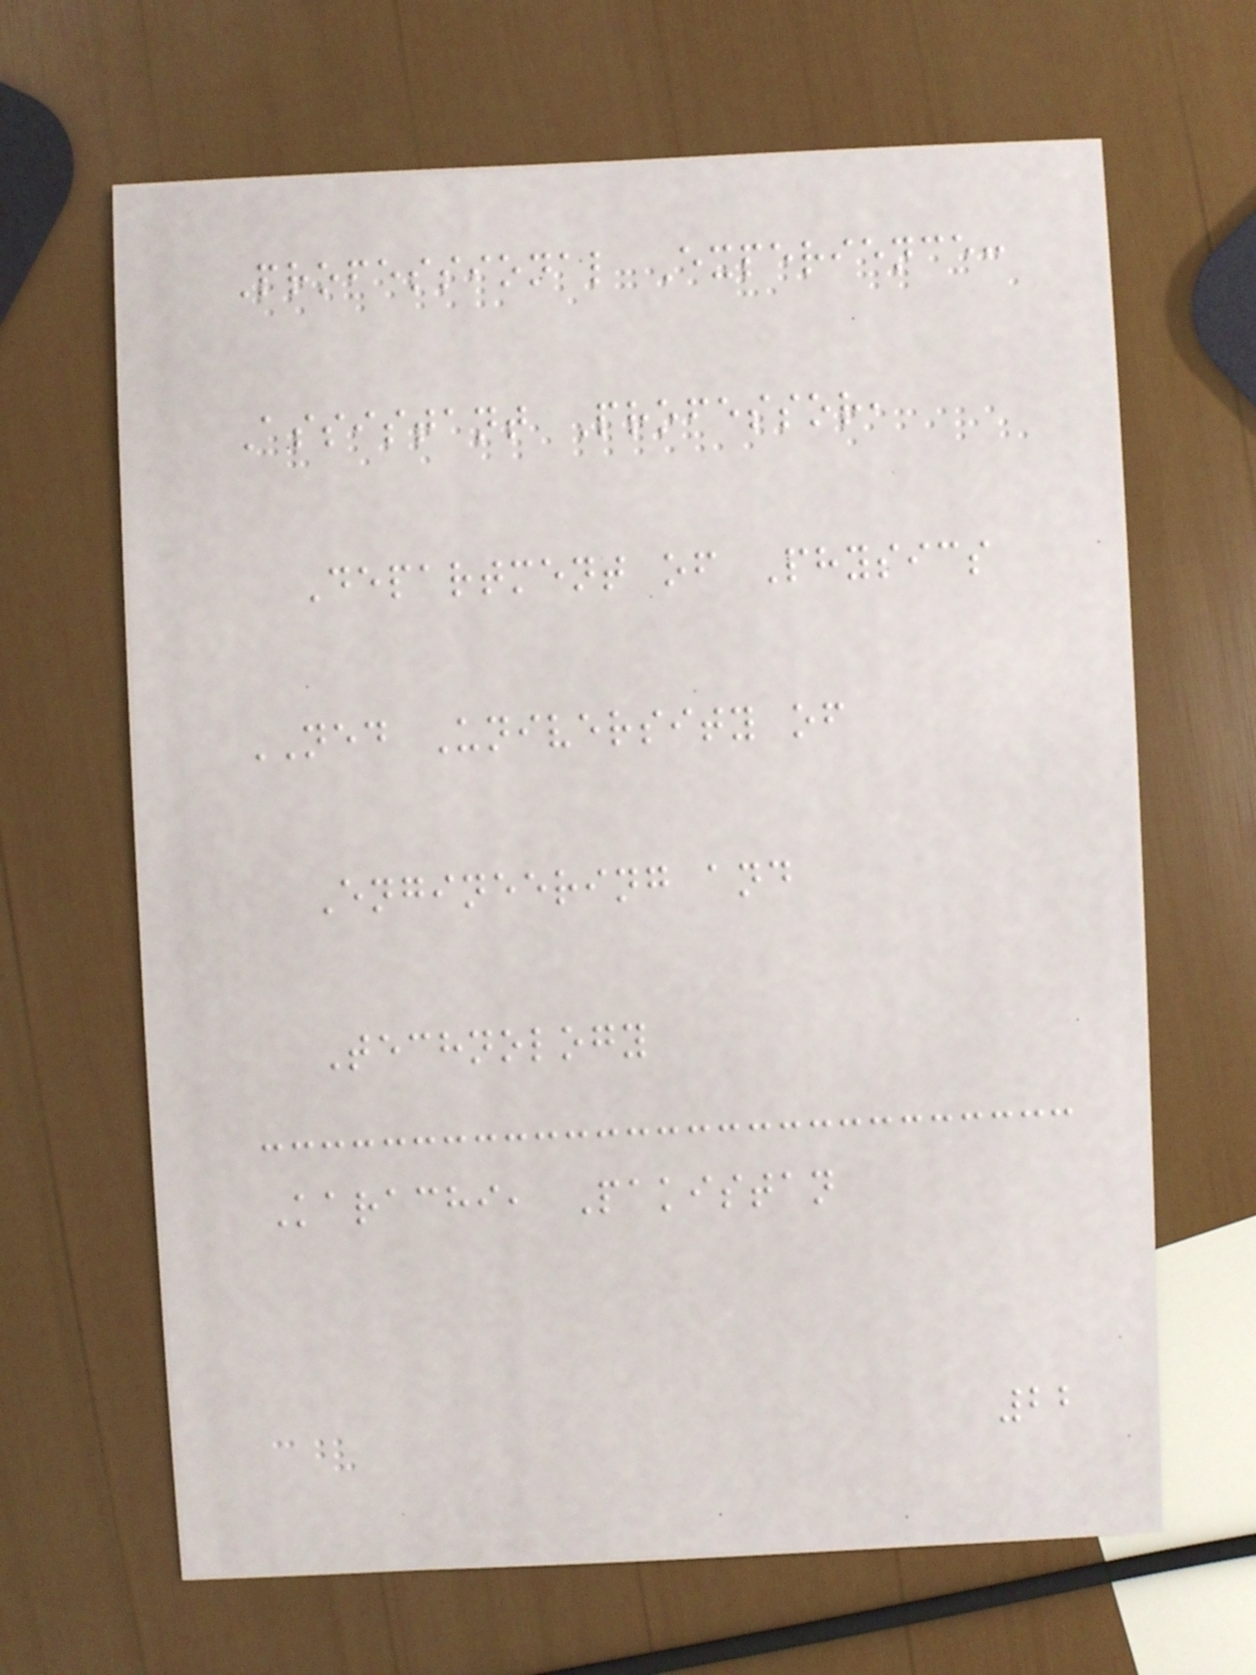Professional Experience:
Assistant Professor,
Department of Physics
NED University of
Engineering and
Technology
Karachi, Pakistan
22
